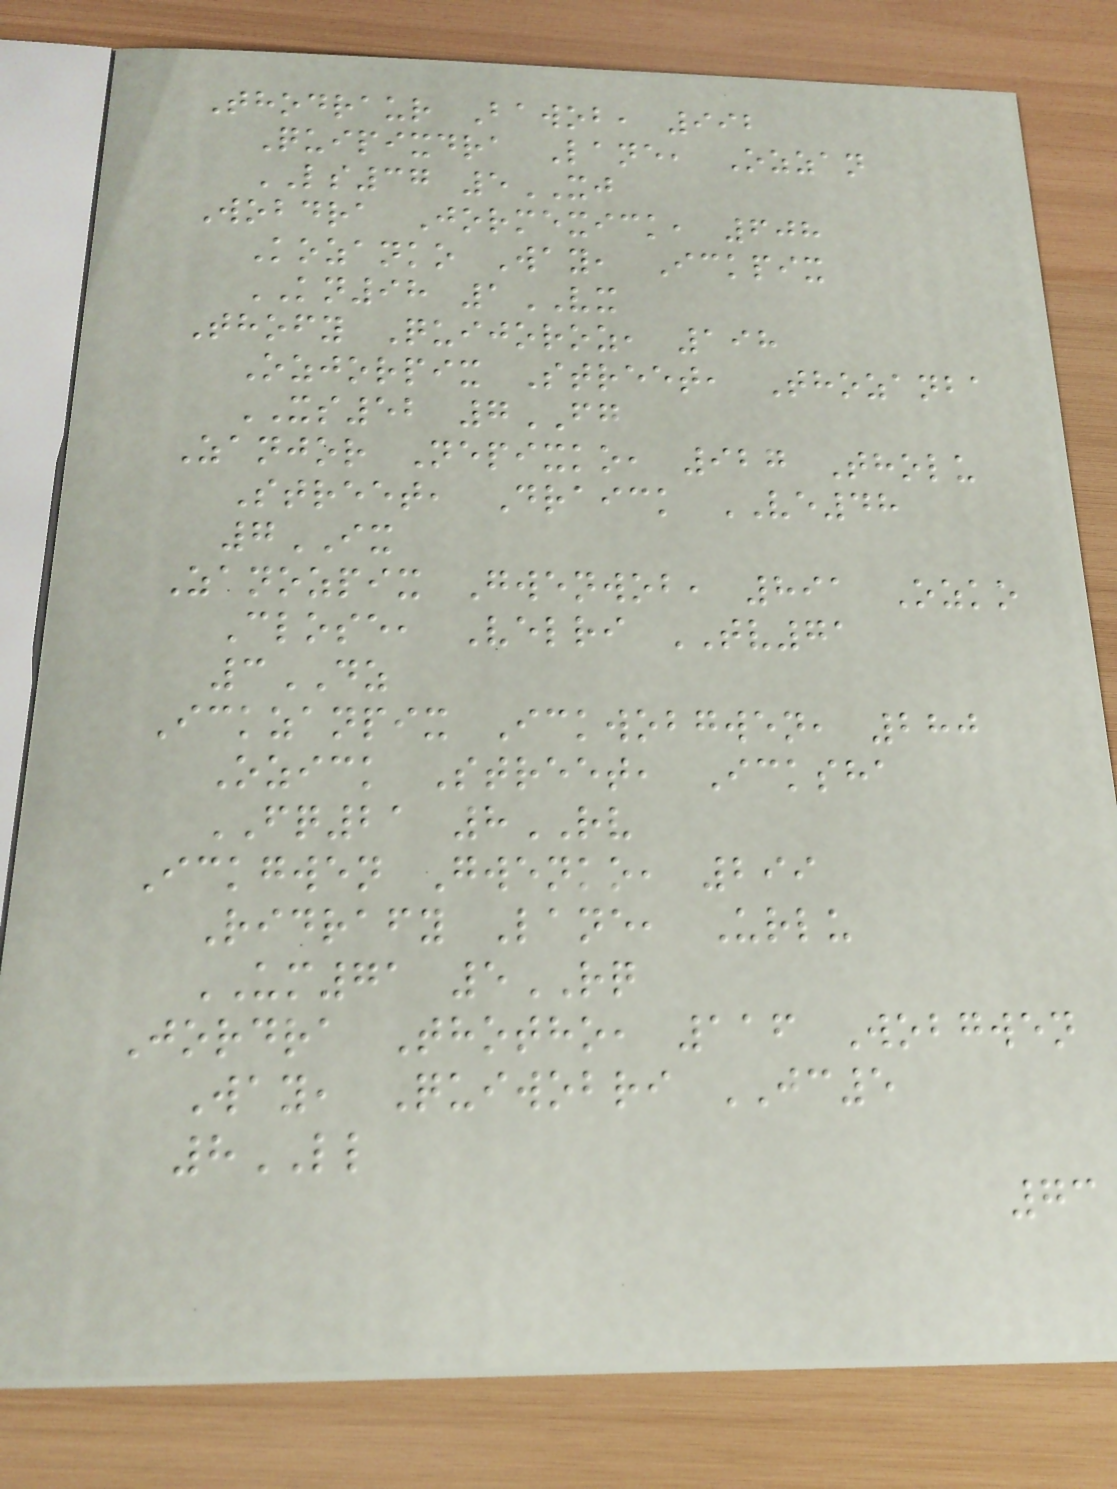Thodraur Bawob, 992
Quipixdra Lane, Ozzan
LS37 5XJ
Wobdra Jormexick, 608
Kozanko Way, Ickpix
KN98 1VX
Thofy Quijoroz, 198
Ozjorpix Street, Thozanba
XS52 7FG
Zanjor Nepixko, 927 Tholu
Street, Draick VE48
7IX
Zanozpix Gwenwob, 891 Ozko
Close, Velri TV71
3DZ
Ickzanpix Ickwobgwen, 280
Ozick Street, Icksha
FQ21 8RV
Ickgwen Gwenko, 299
Ridrafy Lane, Urlu
UM71 5RQ
Jordra Thotho, 116 Wobgwen
Way, Quiwobri JC5
8LL
73
